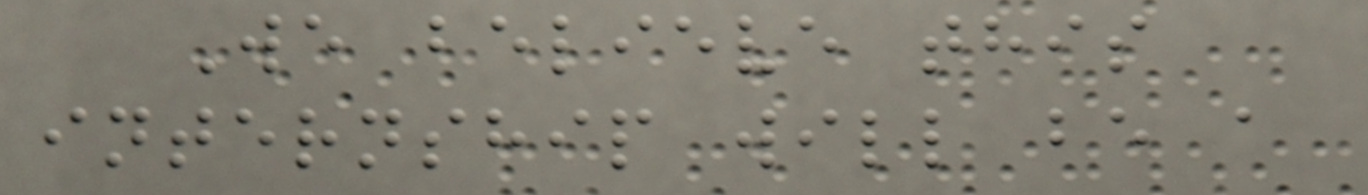We believe this
internship will be a
